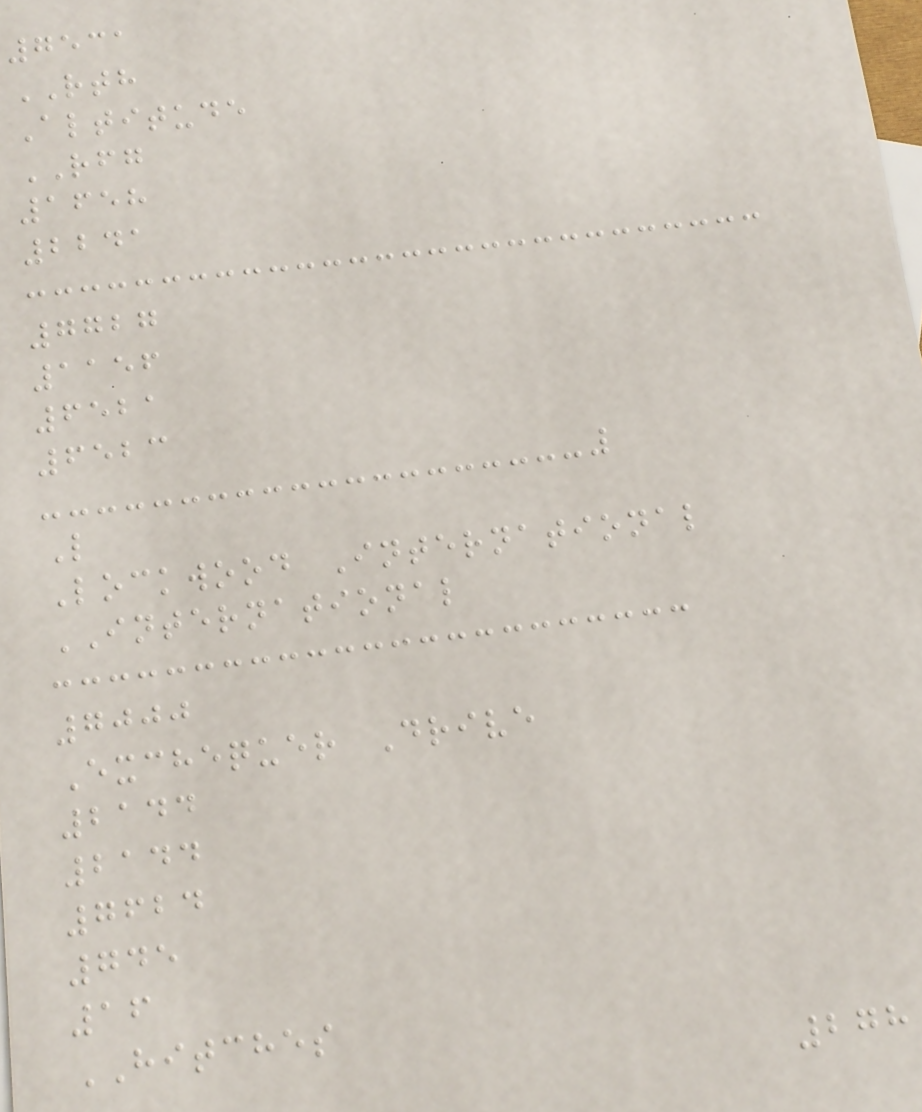7531
RTH
Altitude
RFG
1658
2241
7727
1156
6521
6523
L
Lockwood International
INTERNATIONAL
7000
Exchequer Drive
2144
2144
7624
745
16
HITCHES
278
